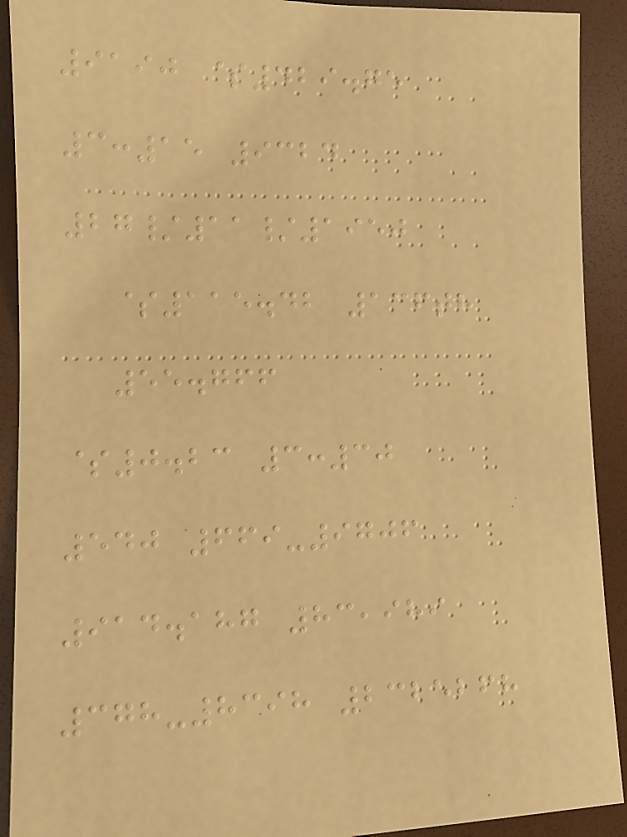9190 $429.75
3:15 9324
27/11/1950
$115.42 136th
55.766
$0.23 3:30
540 669-9706
914.187 83,989
378-8398 2325268
